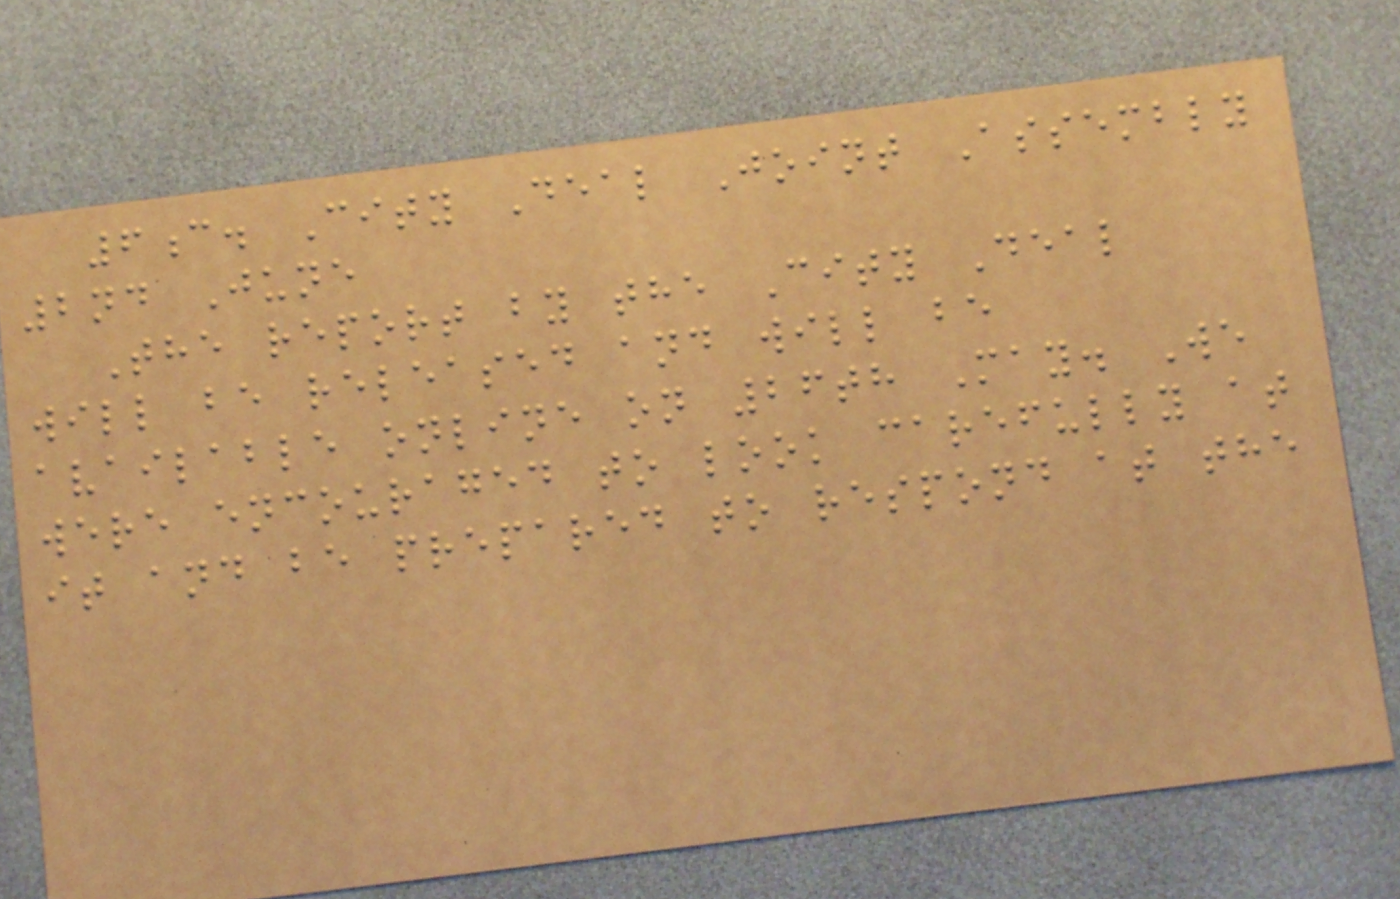6c. City Deal Joint Assembly
2nd June
The report by the City Deal
will be released and will be
available online on 26th May. We
were encouraged to look carefully at
it and be prepared to respond at the
